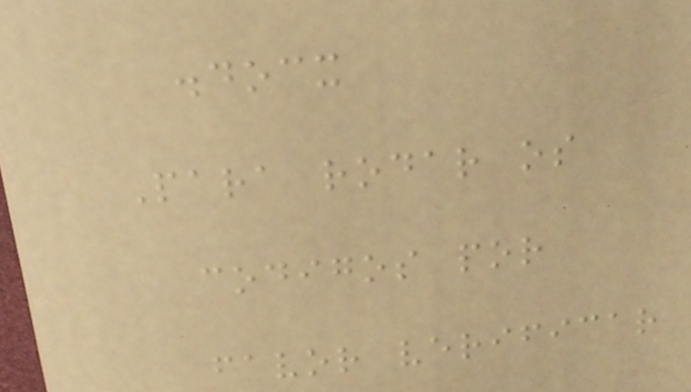.docx
Para rodar os
codigos por
favor verificar
